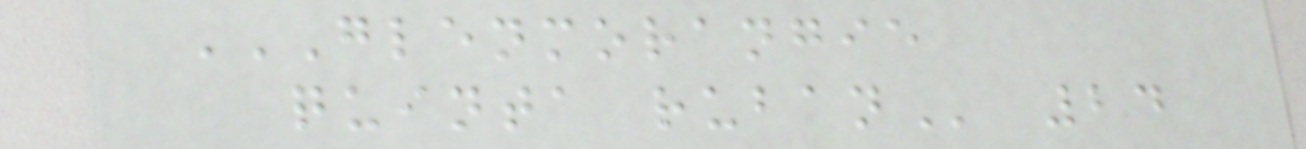GLENMORANGIE
QUINTA RUBAN 24
